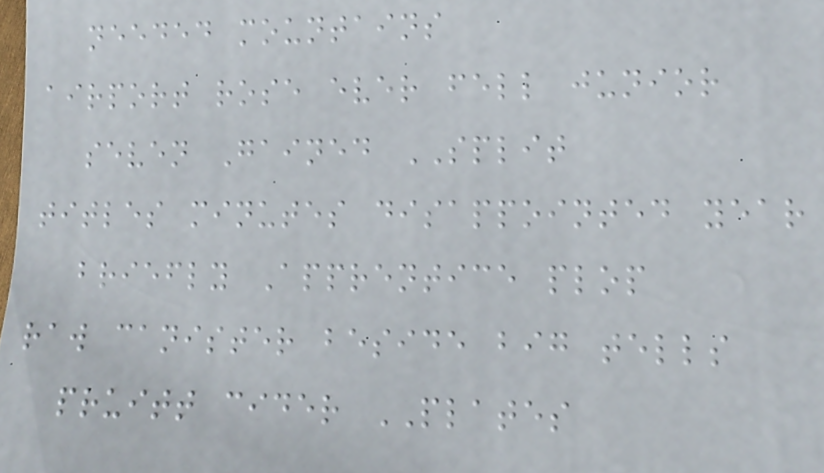needed mountains
airport rose ever fell junior
seven Gained SPLIT
titles minutes disappointed year
briefly Apprentice plop
raw canister beside big tells
pruitt cider PLATES
